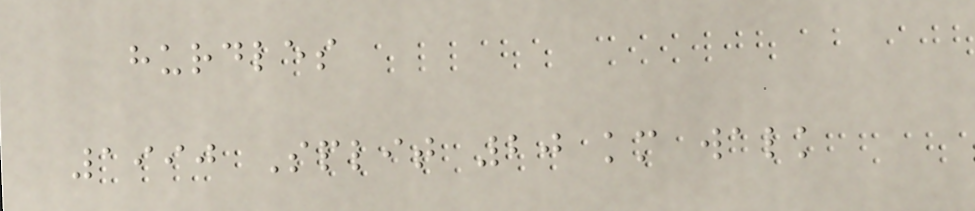hurdles
1990 Split 20 km walk
